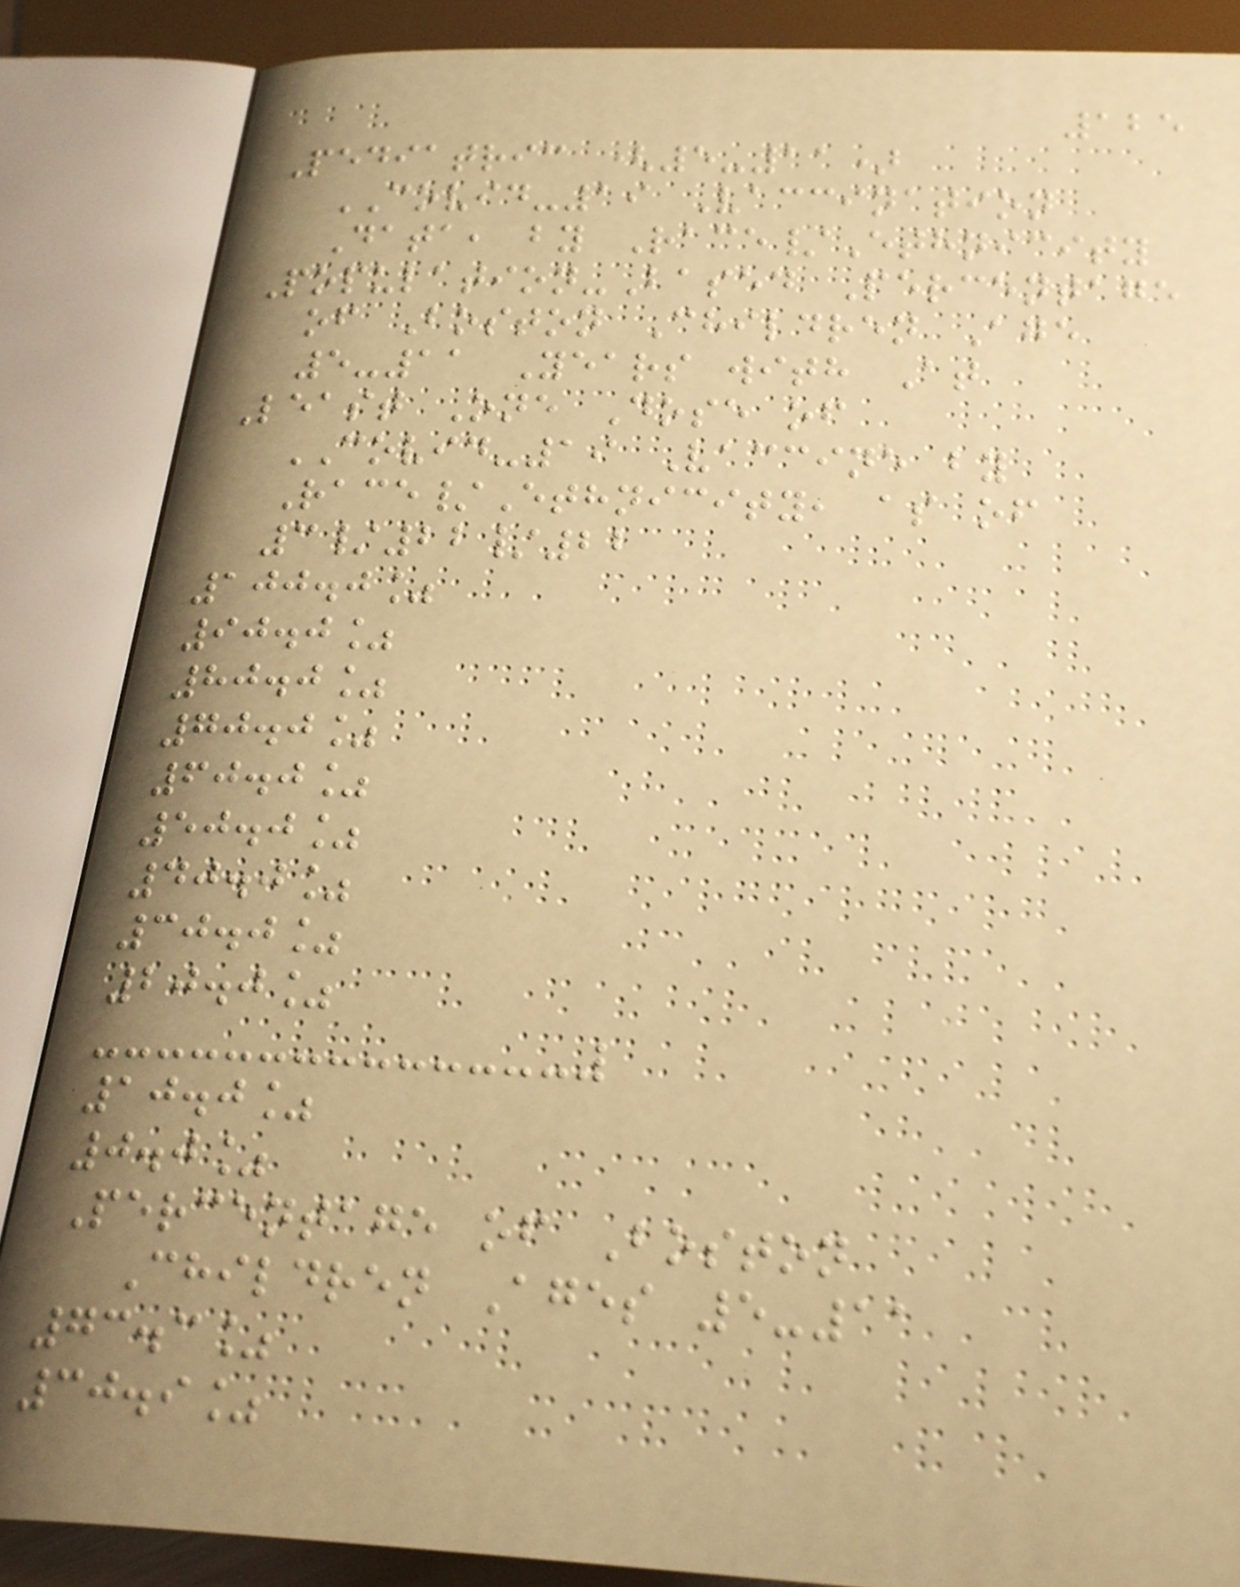125
Pediatric (5-11)
COVID-19 Vaccination
Data, by Race/Ethnicity
Population-Based Percentage
of Boston Children Age
5-11 Years with At
Least One Dose of
COVID-19 Vaccine by
Race/Ethnicity, as of
3/22/22
100.0%
90.0%
80.0%
70.0%
60.0%
50.0%
40.0%
30.0%
20.0%
10.0%
0.0%
Percentage of Boston
Children Ages 5-11
73.3%
30.9%
